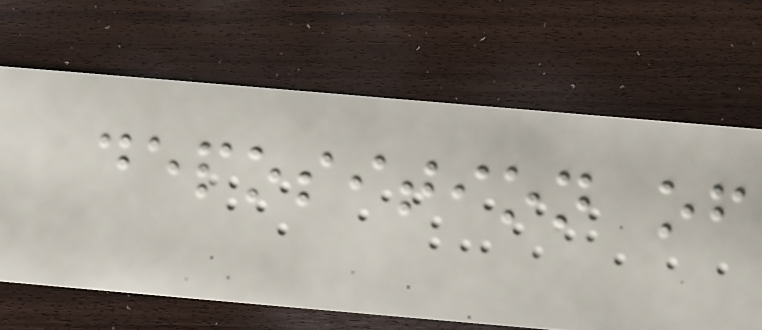deposition of
